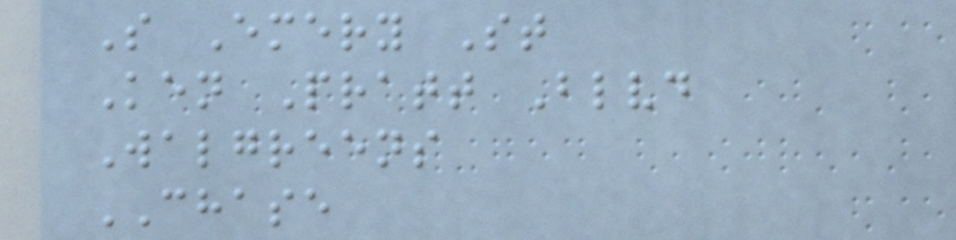S Emery St
Ken Pratt Blvd
Walgreens
CHASE
